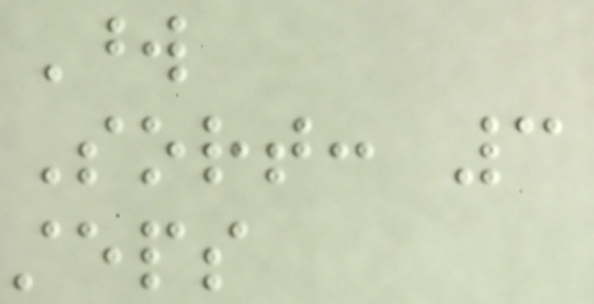Word
Sort: 3
steps
